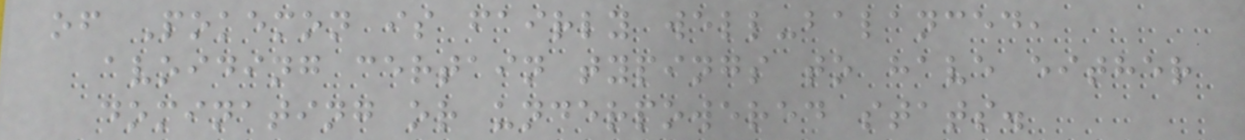of Pokemon is fairly well-balanced,
avoiding certain typings to have either
dominating or underpowered stats.
